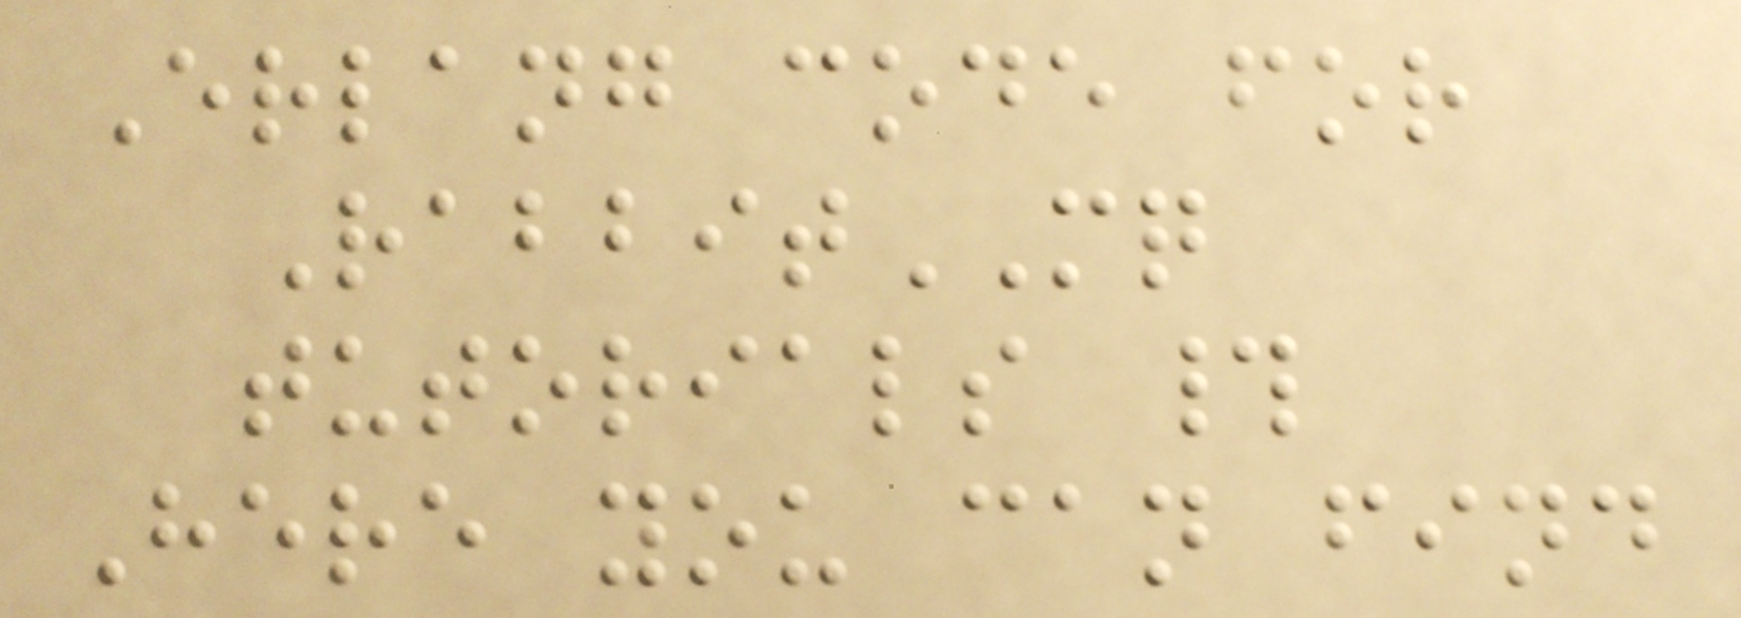Erlang code for
RabbitMQ
tutorials #
Here you can find
